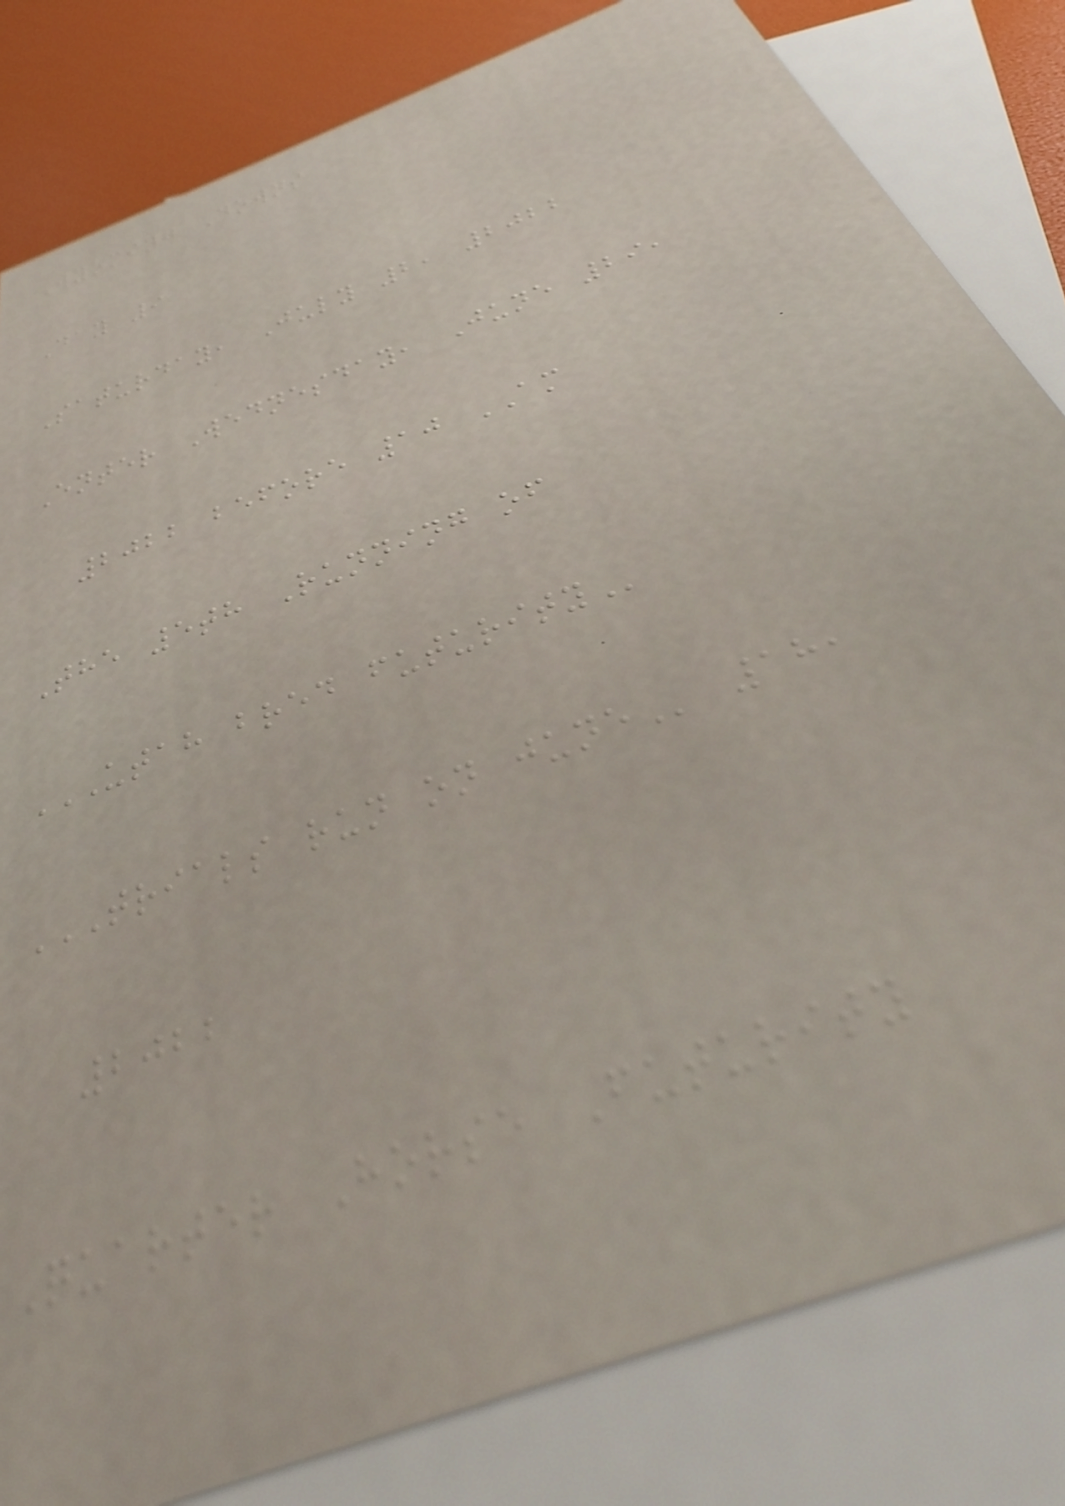Wyoming Downs
Day 9
Saturday, July 2, 2022
Enter Wednesday, June 29,
2022 before 10 AM
The 5th Running of
UTAH BRED FUTURITY
TRIALS RUN ON JUNE 18,
2022
Quarter Horse Futurity
